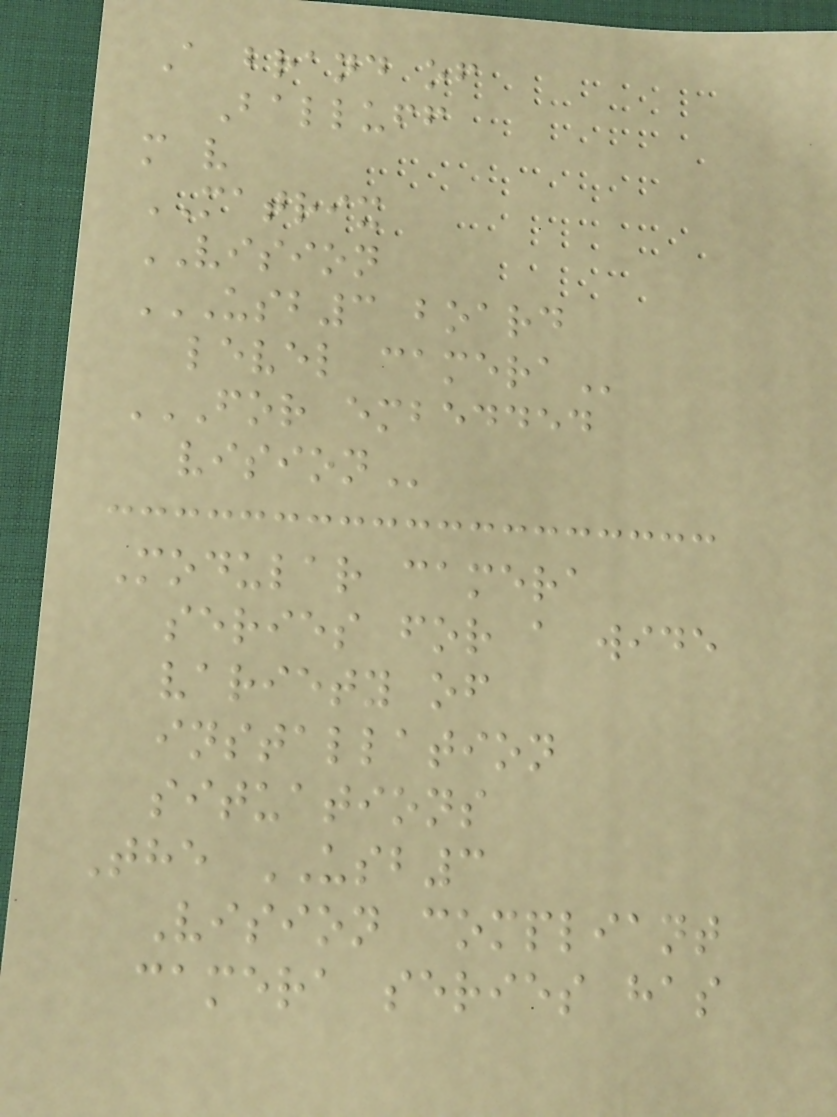A brand of
Balluff
m v
MATRIX
VISION
USB3 BOARD
LEVEL CAMERA
FOR EMBEDDED
VISION
Modular camera
series for a wide
variety of
installation
situations
The USB3
Vision compliant
camera series has
